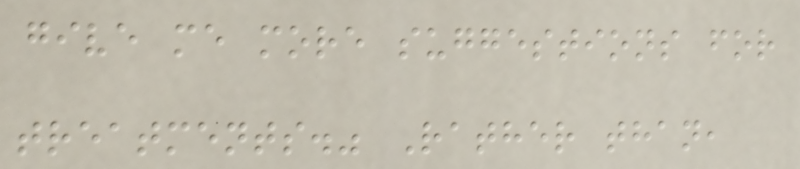give me more suggestions for
treatments." Rather than,
